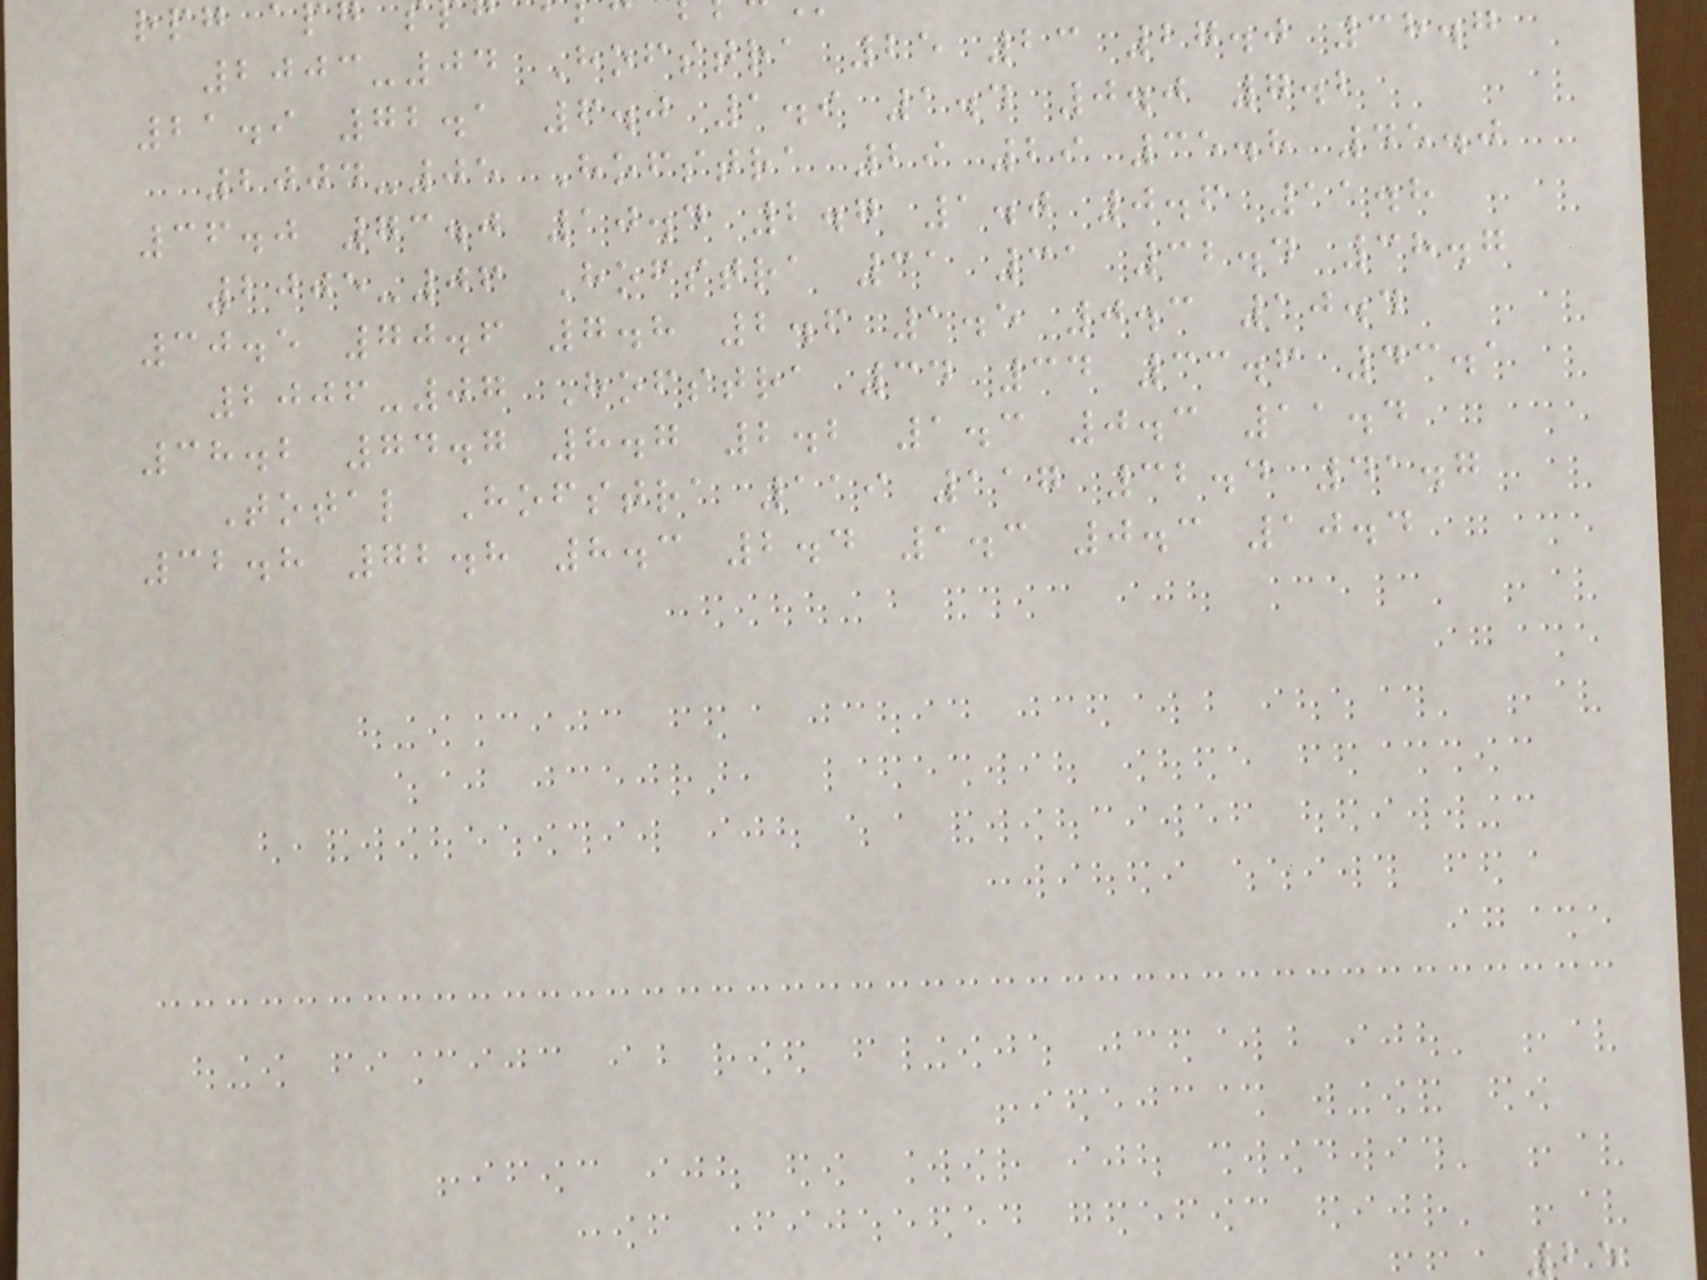2003-04 Hofstra 25 23 27.0 38.7
21.9 72.1 6.0 1.9 1.4 0.0 7.2
2004-05 Hofstra 29 29 35.8 45.0
36.0 73.0 10.4 2.7 1.0 0.6 11.8
2005-06 Hofstra 31 31 32.4 38.7
30.5 70.6 7.8 2.6 1.5 0.3 10.4
2006-07 Hofstra 34 34 33.6 43.1
38.2 74.7 8.7 2.2 1.3 0.3 11.4
Total Hofstra 119 117 32.4 41.7
32.8 72.8 8.3 2.4 1.3 0.3 10.4
25
